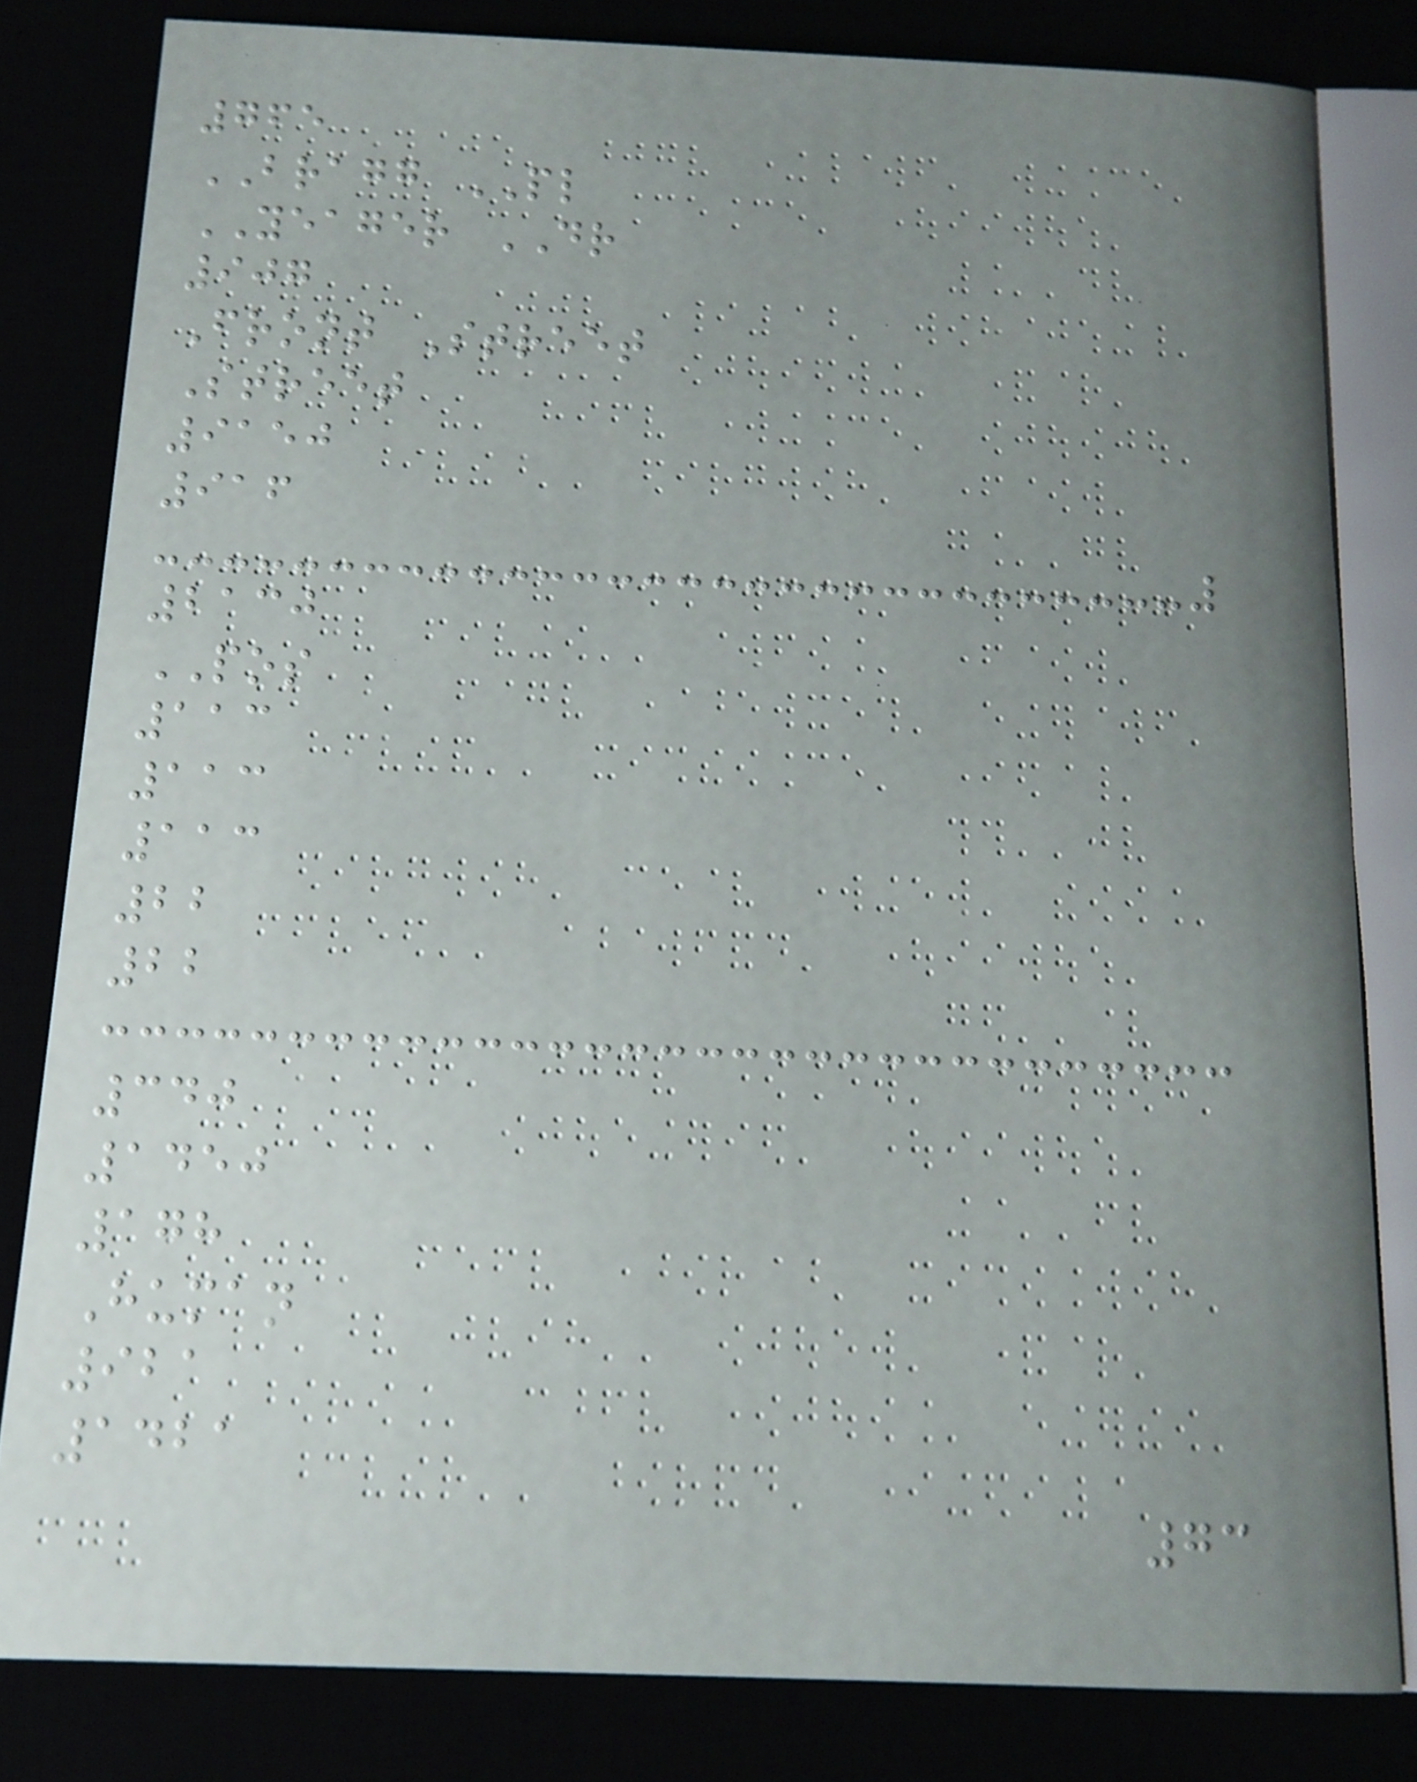765
BRAGG PL
YEAGER DR
907
Front Street
Street
9150
916
2130
POS
113
113
113
22
22
340
1450
178
Human
921
1421
73
